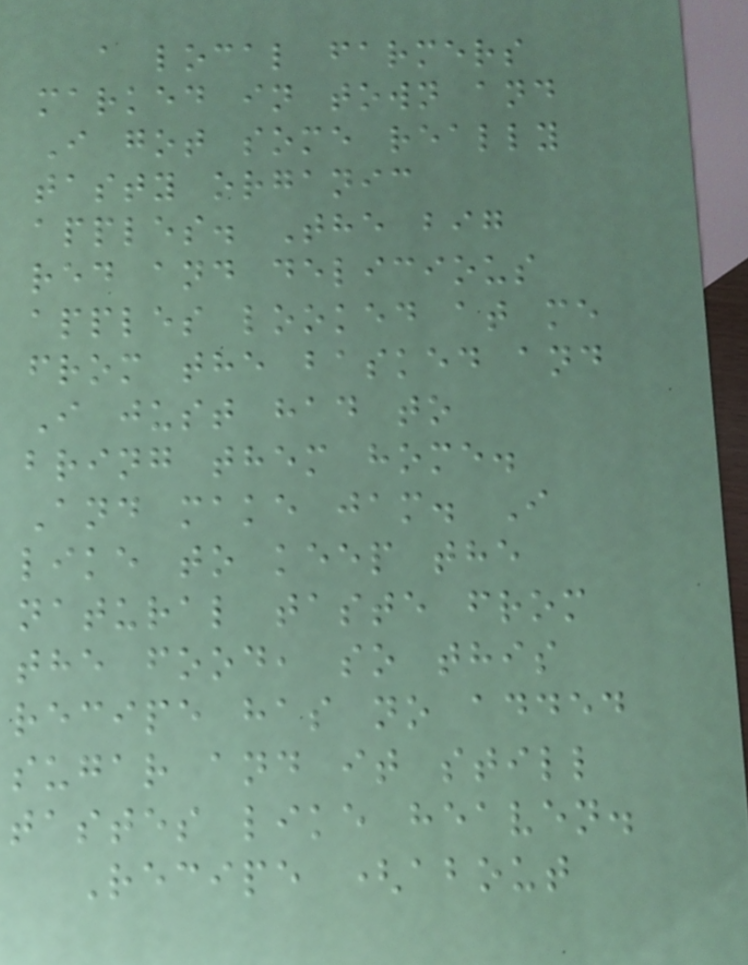a local farmers
marked in town and
I got some really
tasty organic
apples. The big
red and delicious
apples looked at me
from the basked and
I just had to
bring them home.
And make jam. I
like to keep the
natural taste from
the food, so this
recipe has no added
sugar and it still
tastes like heaven.
Recipe (about
